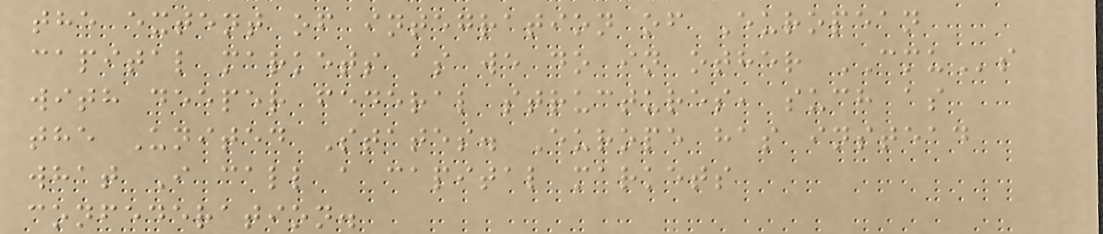the extent of integration of European
capital markets as we do in other CMUs
with deeper federal structures, such as
the United States. Europe has instead
what I call a capital markets
confederation.
